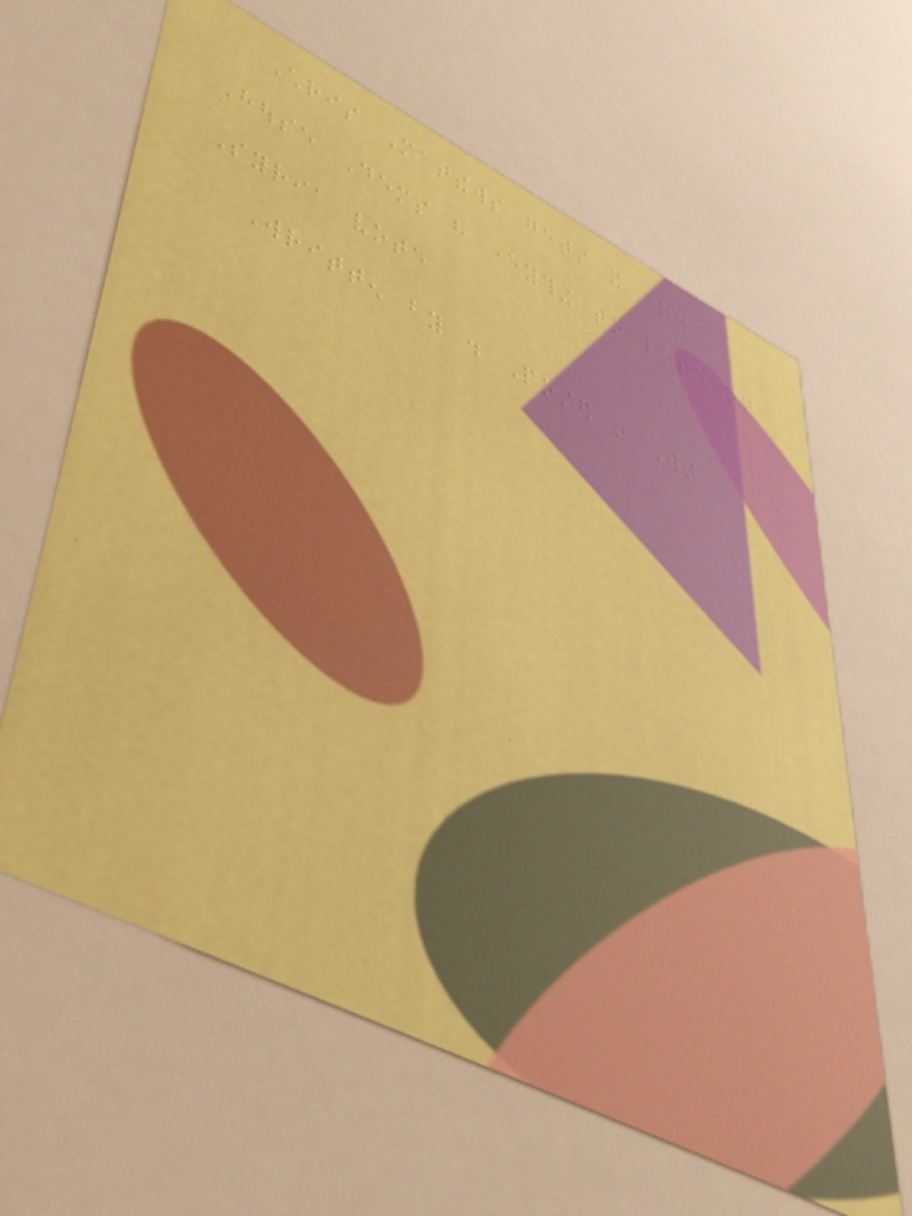Chris Matthews gets it right:
House Dems have everything to lose on
Syria vote
Written by . Posted in War
